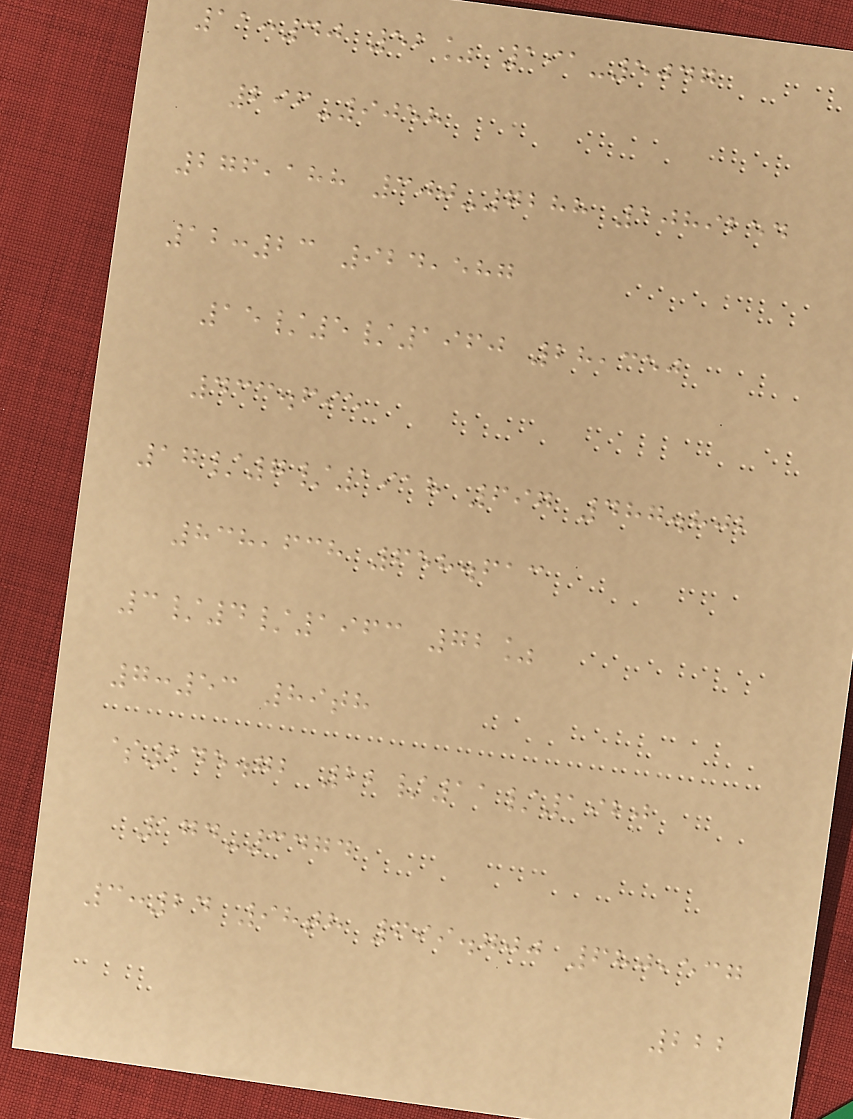11:40 52% 191-5047
296-9058
276,188 300-7288 1089254
12:23 924,587
15/5/1960 28,350
433.695
17/7/1918 697 487.802
838,638 658.613
3/4/1963 72%
7:53 89th
$245.72 22/11/1920
174-3474
3:24 98th 699.700 680,537
222
